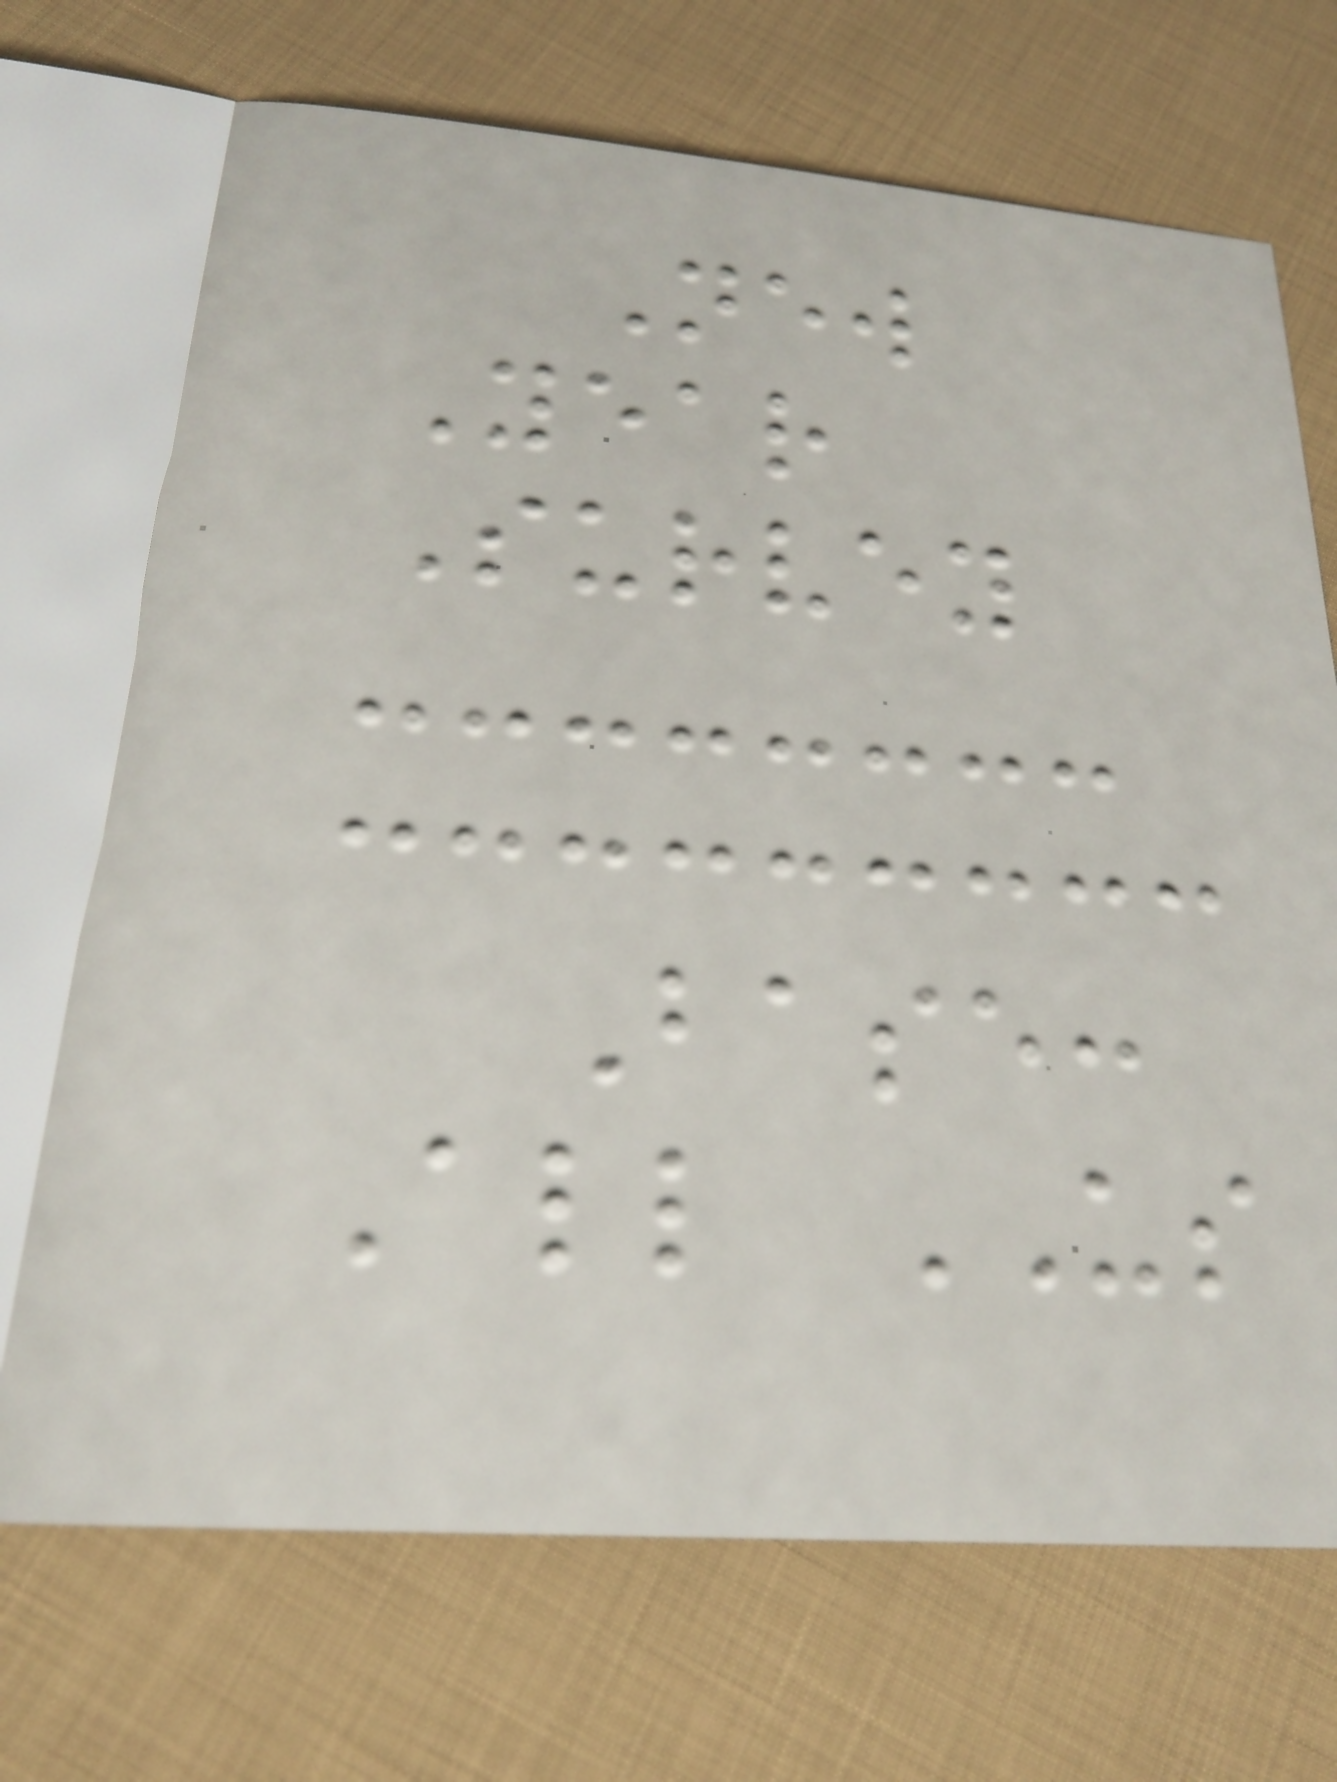New
Year
Survey
Base:
All US
